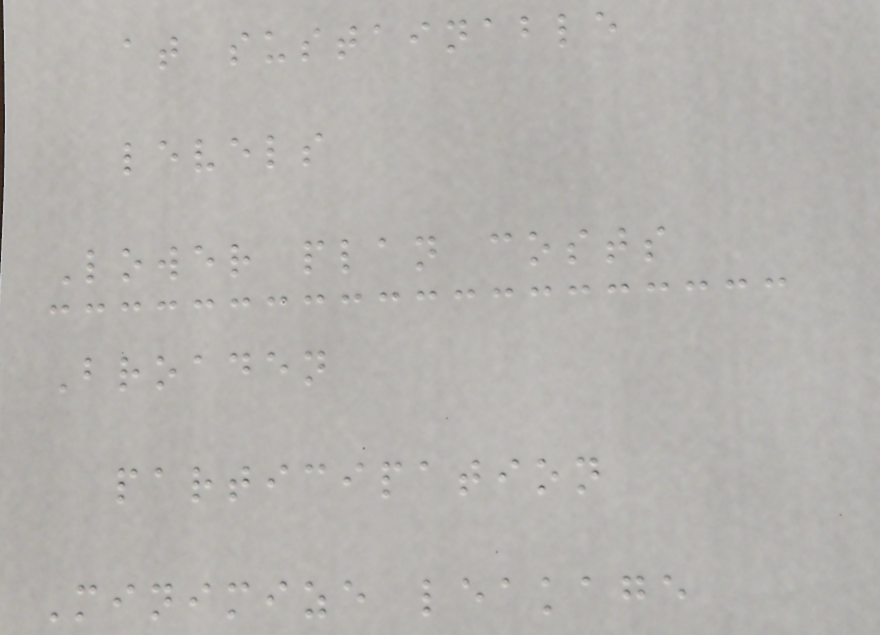at sustainable
levels
Lower plan costs
Broaden
participation
Minimize leakage
